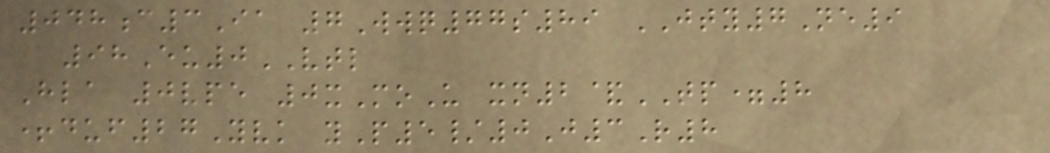048c3Ia 7Wwq77s89 JTY7Ne9
98Eu0VTL
Hla 0vpe 0xMoU xn2&TP=8
+duf27Yvk yP5/0J3R8
